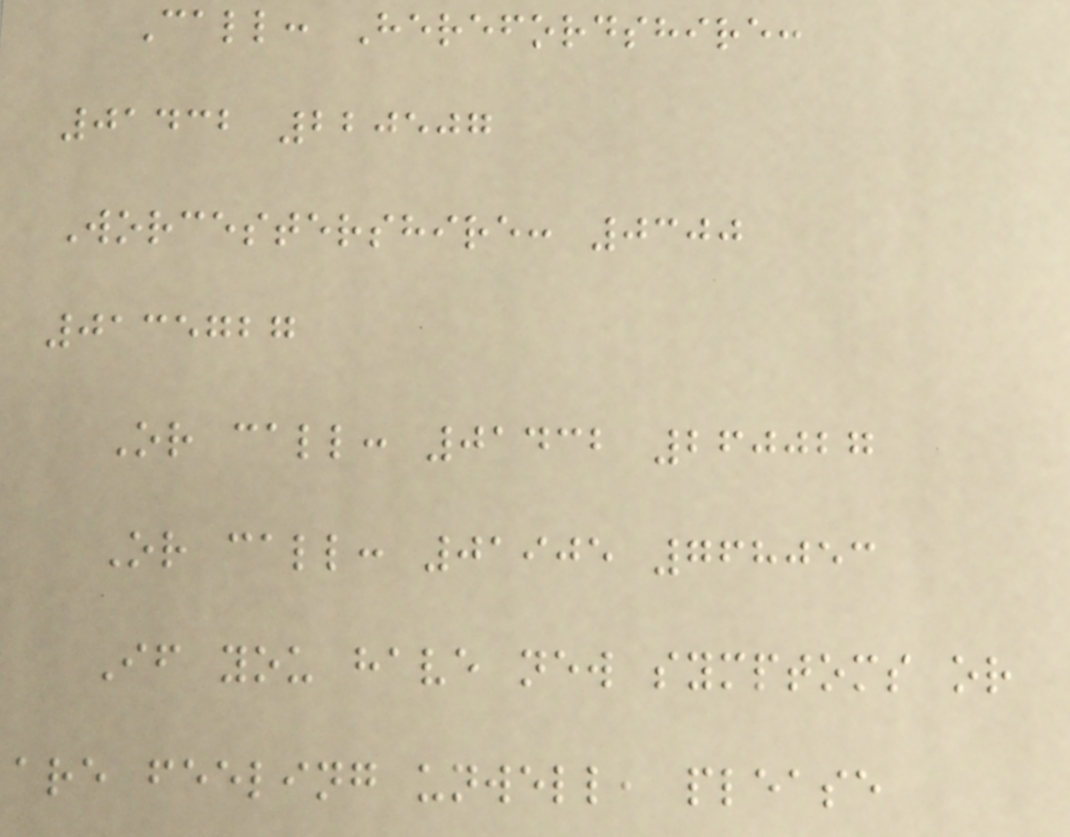Call: Herefordshire:
01432 220507
Worcestershire: 0300
0135727
Or call: 01432 260027
Or call: 01905 768053
If you have new symptoms or
are feeling unwell, please
